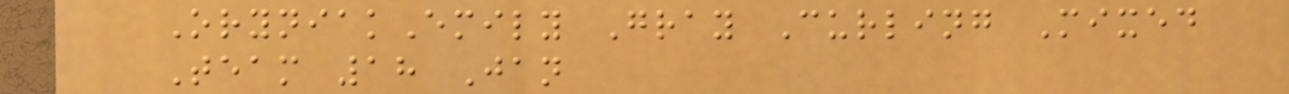OryniakEmily Gray Curling Mixed
Team 18 Jan
